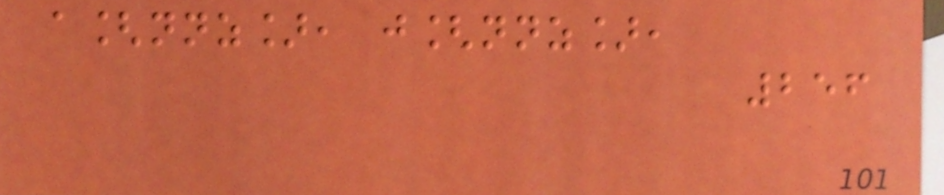a[nnz], j[nnz],
256
